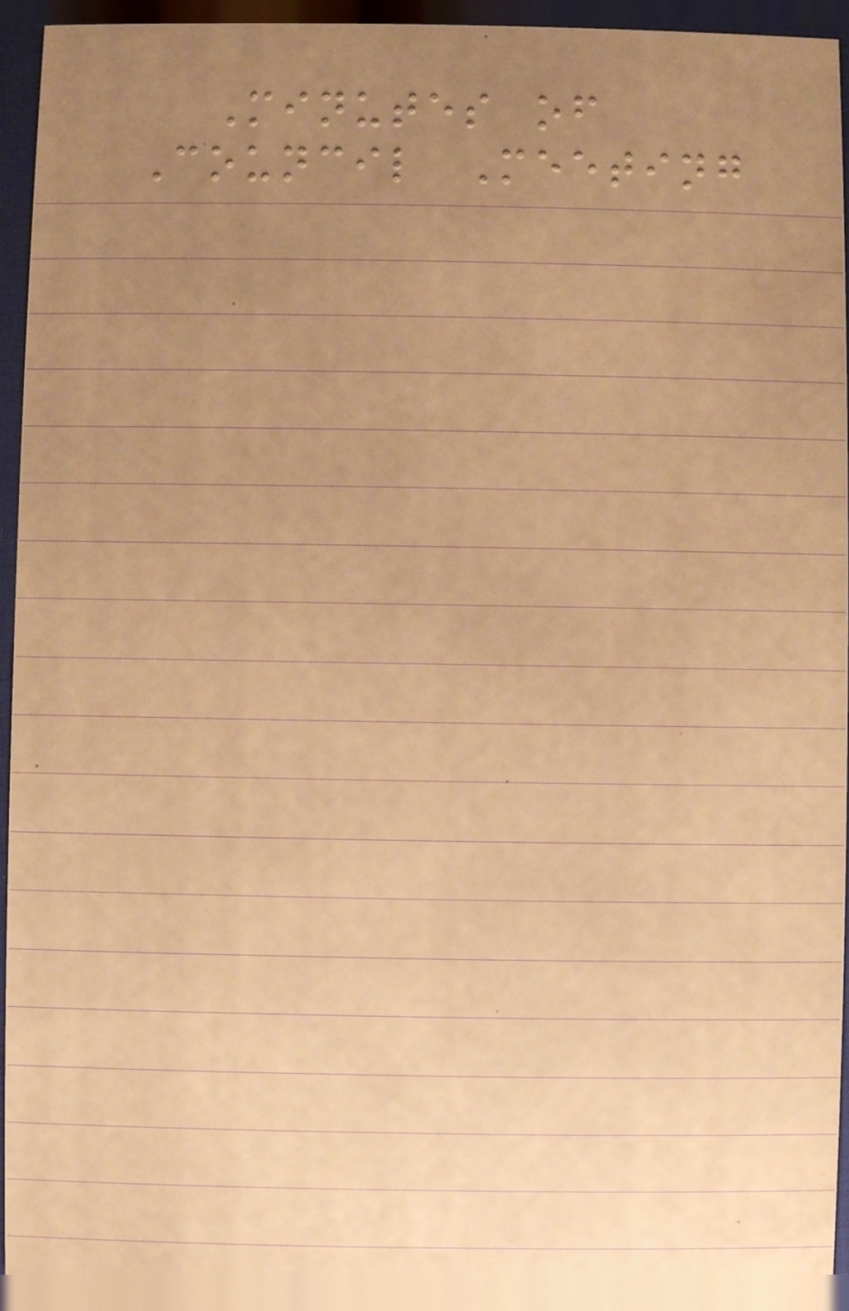Minutes of
Council Meeting
